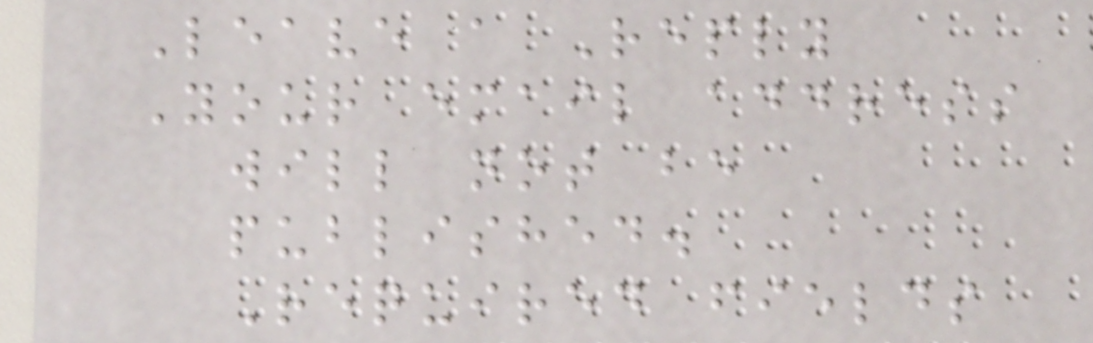Leave a Reply
Your email address
will not be
published.
Required fields
